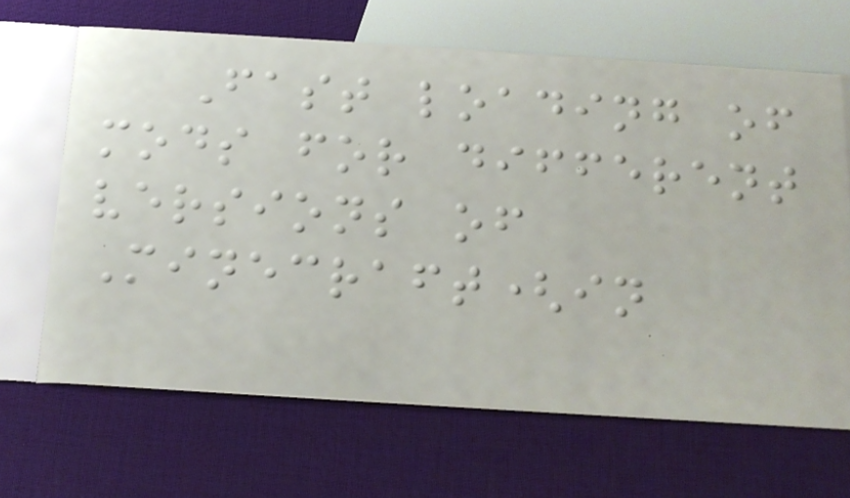Fast loading of
mods for different
versions of
Minecraft(in
